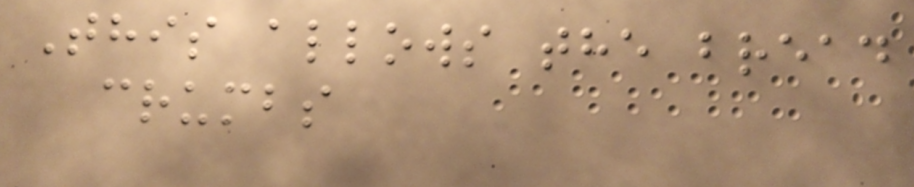This allows the bread
crumbs
